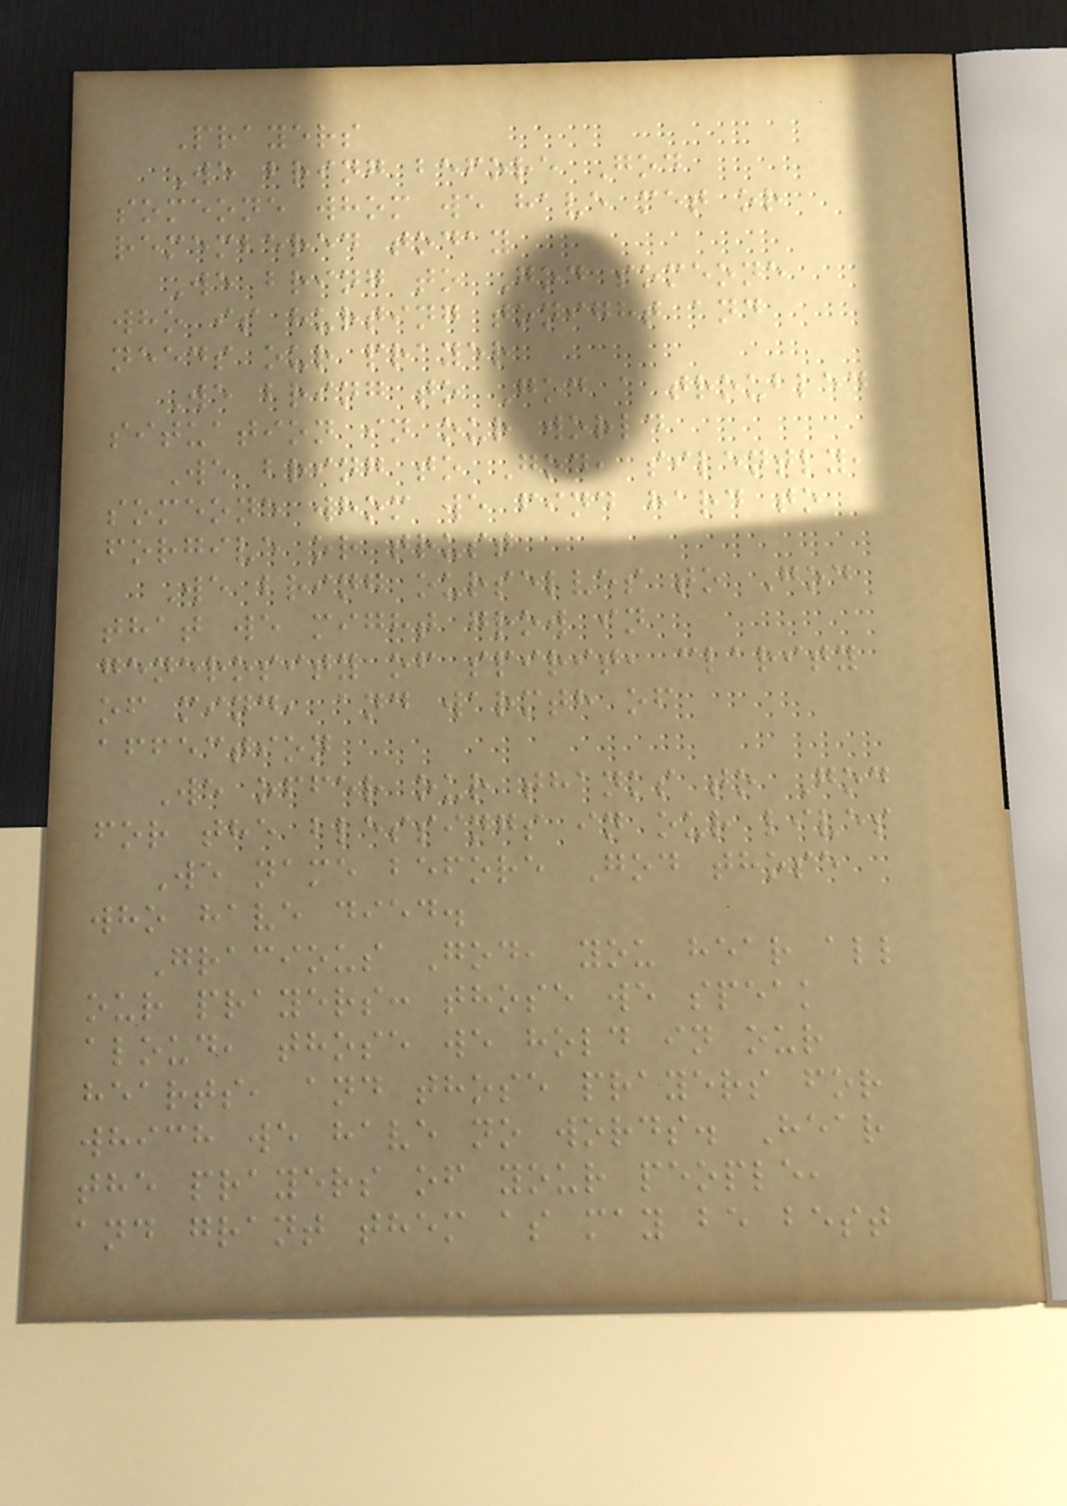Prayers
We bring before God
someone whom we have met or
remembered today
We bring to God someone
who is hurting tonight and
needs our prayer
We bring to God a troubled
situation in our world
We bring to God, silently,
someone whom we find hard to
forgive or trust
We bring ourselves to God
that we might grow in
generosity of spirit, clarity
of mind, and warmth of
affection
We offer our thanks to God
for the blessings in our lives
We name before God those
who have died.
Gracious God, you hear all
our prayers: those we speak
aloud, those we hold in our
hearts, and those prayers for
which we have no words. Hear
the prayers of your people,
and grant them as may be best
